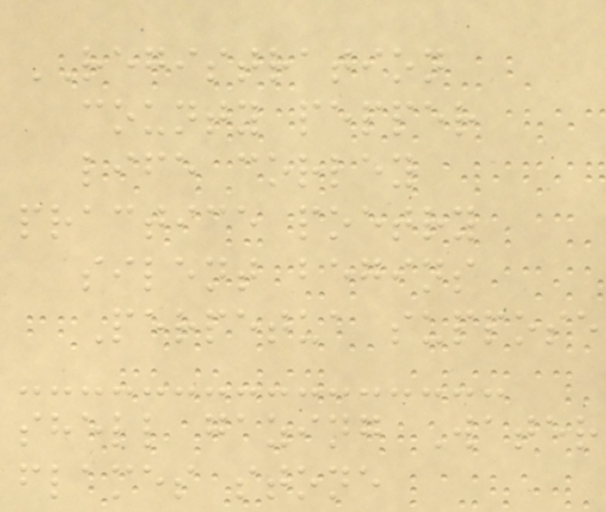REGISTRATION
county pepper
life corley
practice poetry
silent begins
Perpetua suppose
shell gazing Water
flames stone
